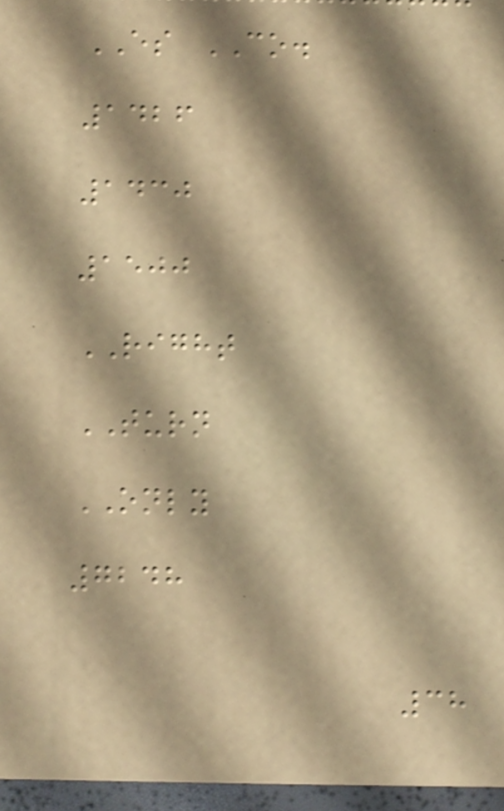ES CO.
1426
1430
1500
RIGHT
TURN
ONLY
7248
38
